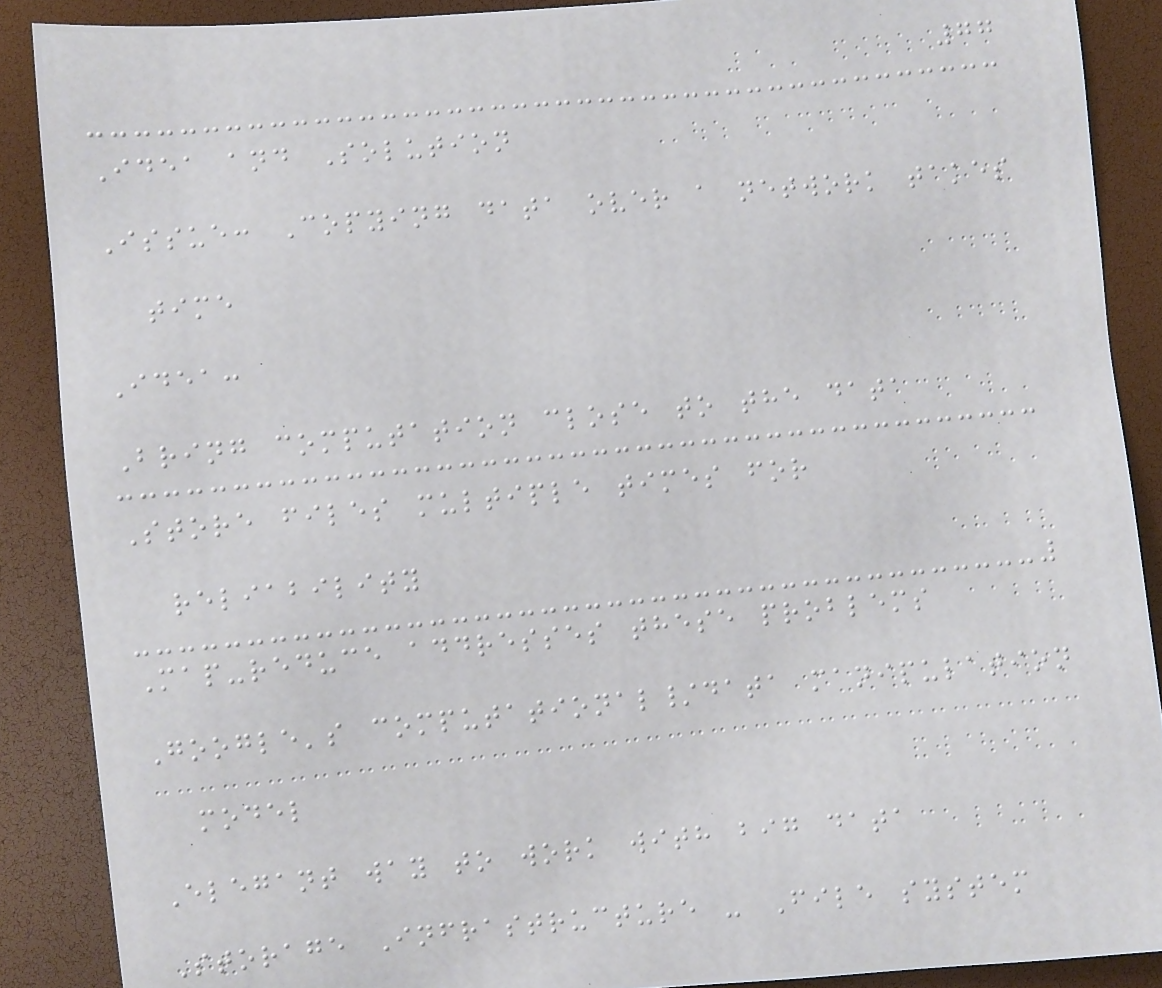77
Idea and Solution
Issue: Copying data over a network takes
time
Idea:
Bring computation close to the data
Store files multiple times for
reliability
Map-reduce addresses these problems
Google's computational/data manipulation
model
Elegant way to work with big data
Storage Infrastructure - File system
